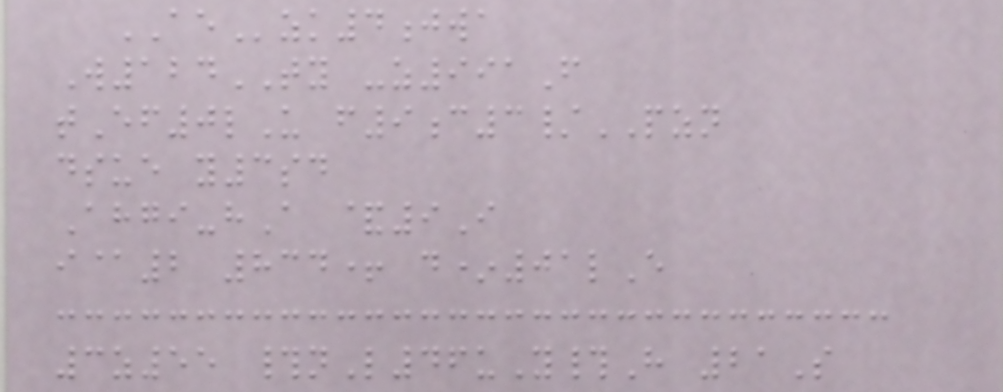AEzk4jwa
W124TY -z991F
tEf0lU f9c3/PZN
dsue y3sd
Ahgi-hA &9I
i@2 834+ d*01lE
3z55 #nL46uY#H 21S
